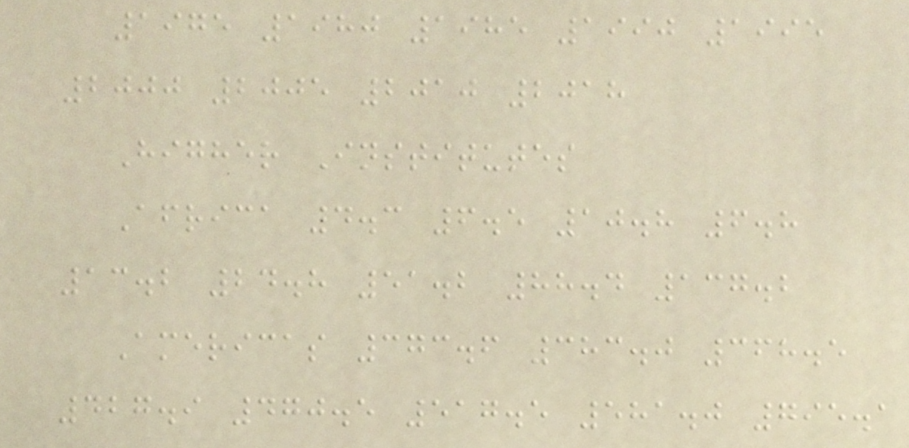1975 1980 1985 1990 1995
2000 2005 2010 2018
Higher Institutes
Africa 4.3 6.5 10.8 6.8
13.2 24.8 51.2 88.4 137.2
Americas 373.6 383.0 368.5
427.9 470.5 517.5 581.0 795.1
